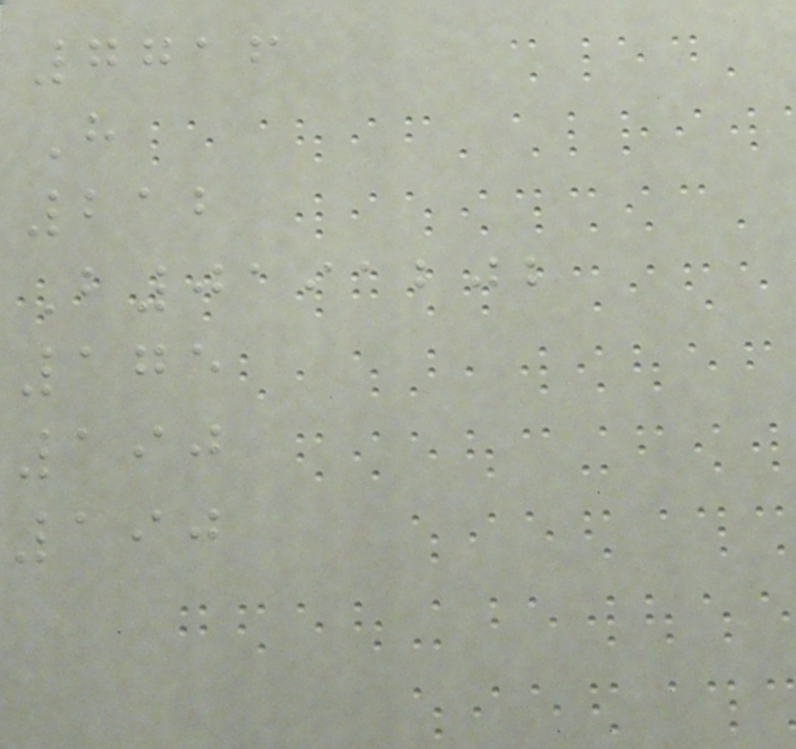7716
H
212
B0191202
175
190
190
